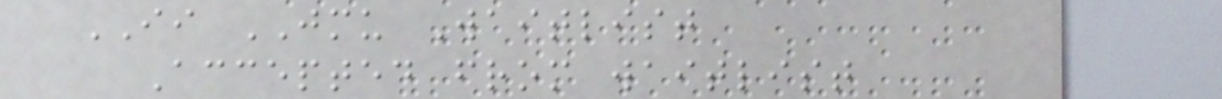II JMU Waitlist
Accepted from waitlist
